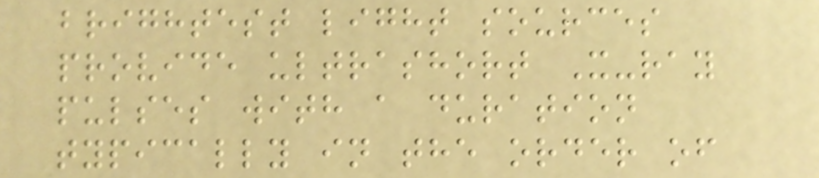brightest light sources
provide ultrashort X-ray
pulses with a duration
typically in the order of
